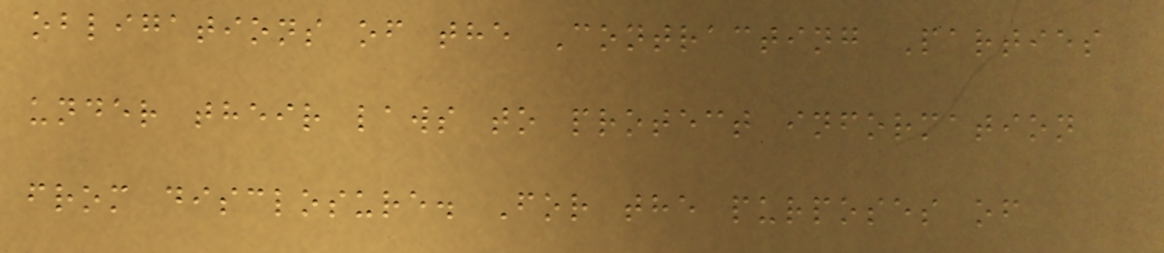obligations of the Contracting Parties
under their laws to protect information
from disclosure. For the purposes of
